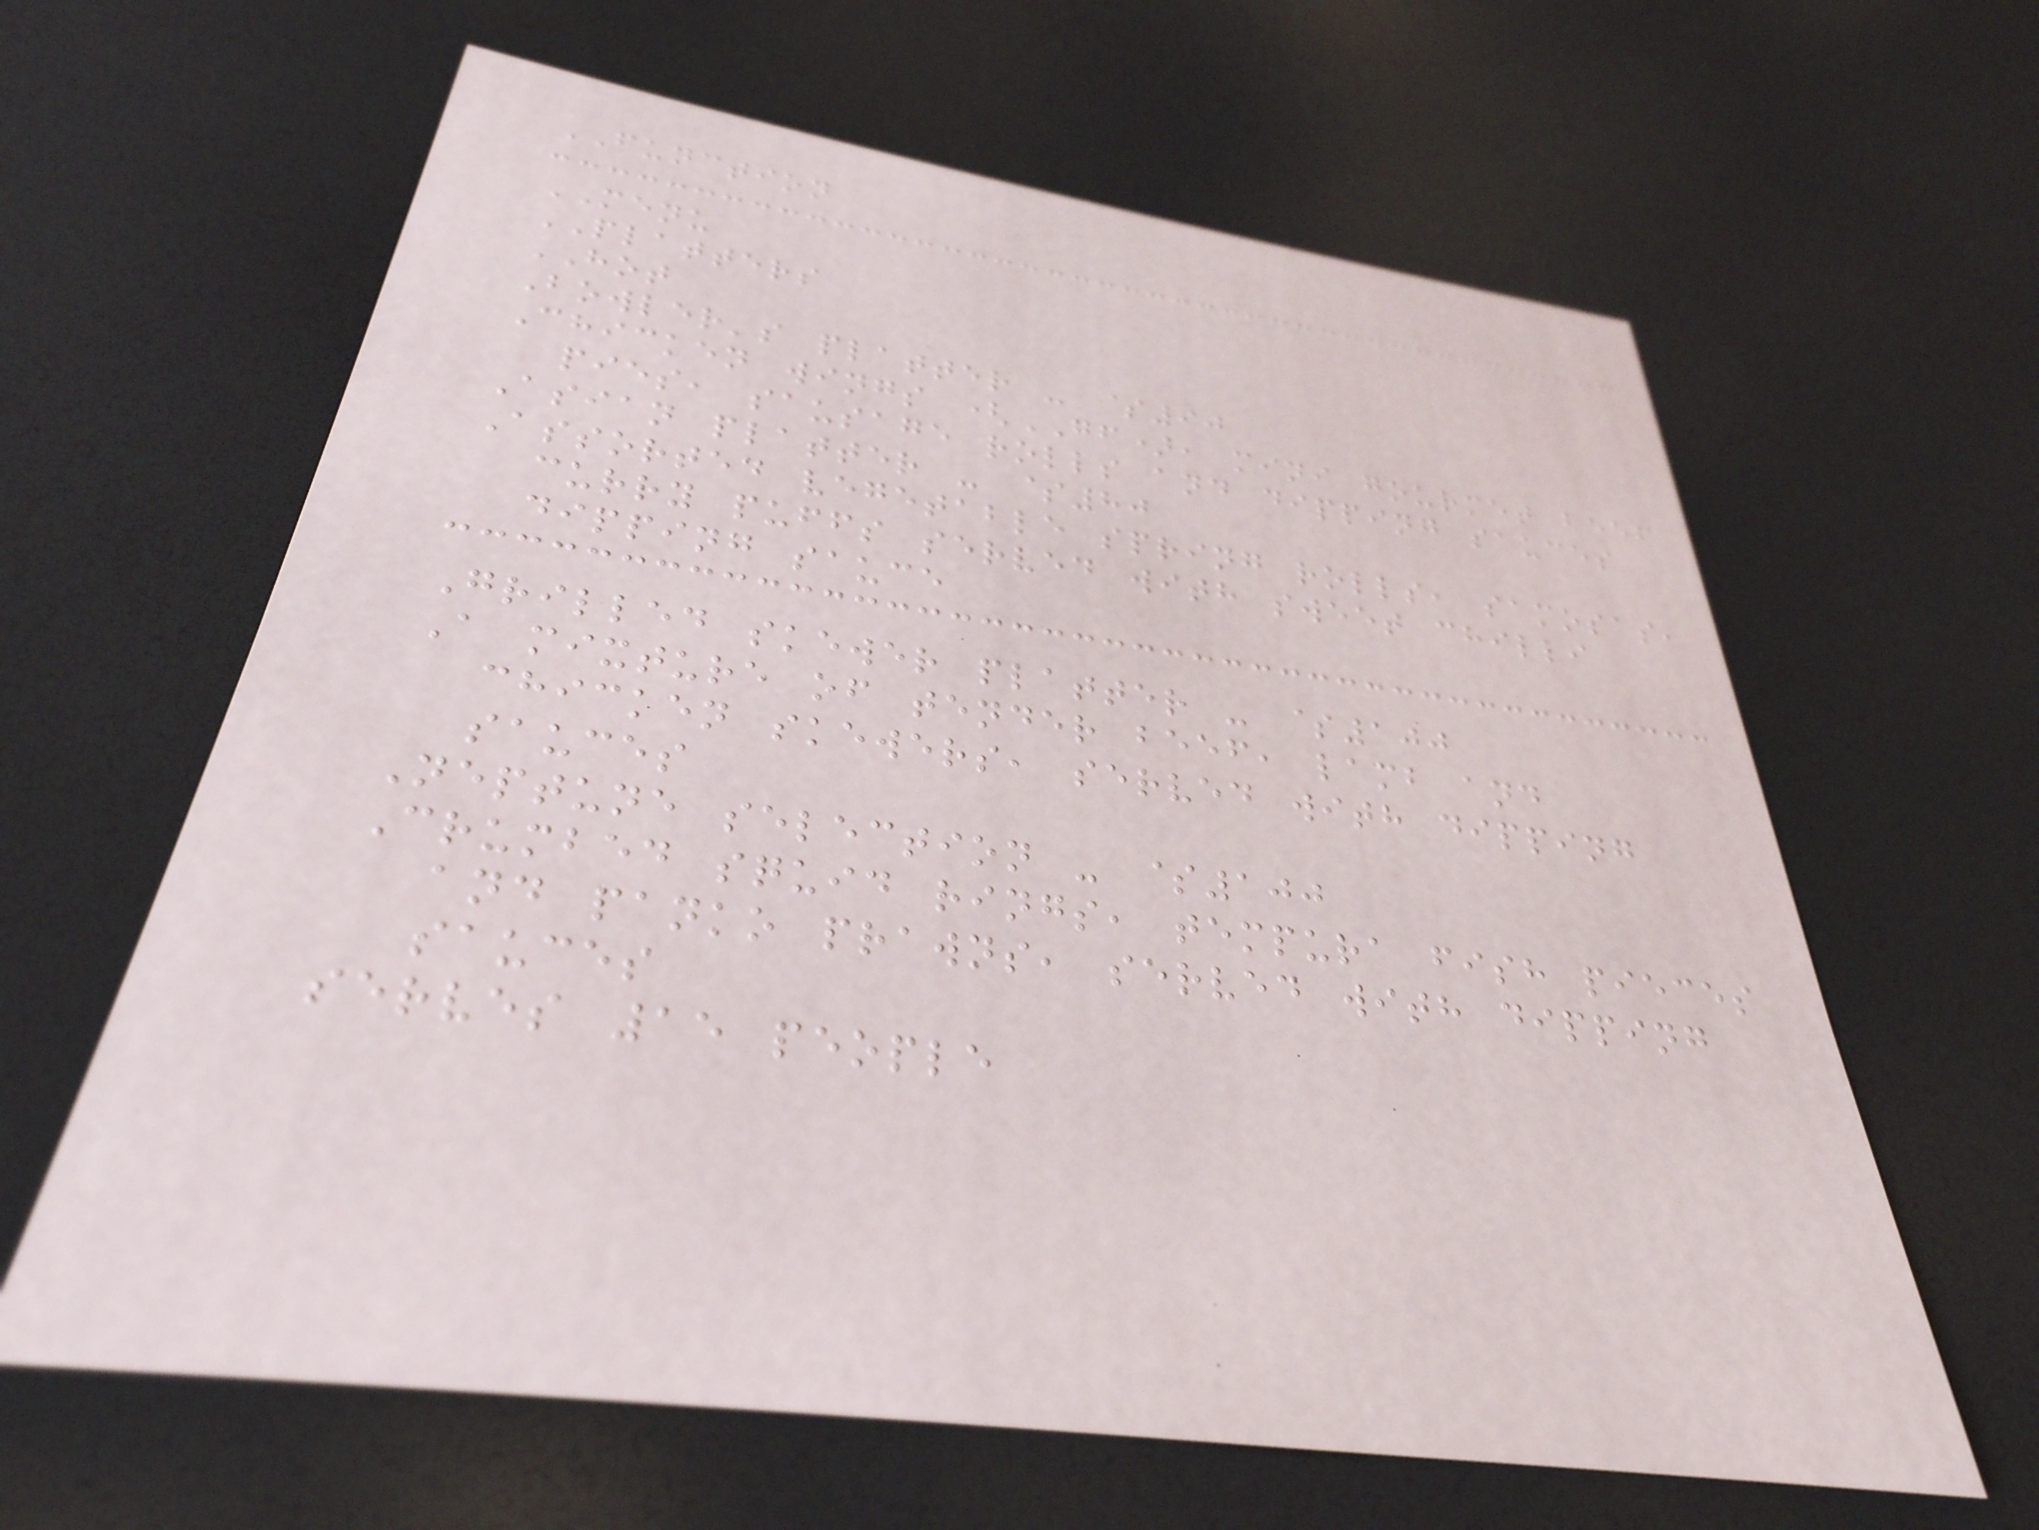FUNCTION
MENU
PLATTERS
HOT
Bowler's platter - $90
Chicken wings (GF), mini gourmet beef
pies, sausage rolls and dipping sauces
Asian platter - $80
Assorted vegetable spring rolls, samosas,
curry puffs served with sweet chilli
dipping sauce
Grilled skewer platter - $100
A mixture of tender beef, lamb and
chicken skewers, served with dipping
sauces
Neptune selection - $100
Crumbed squid rings, tempura fish pieces
and panko prawns, served with dipping
sauces
serves 15 people
